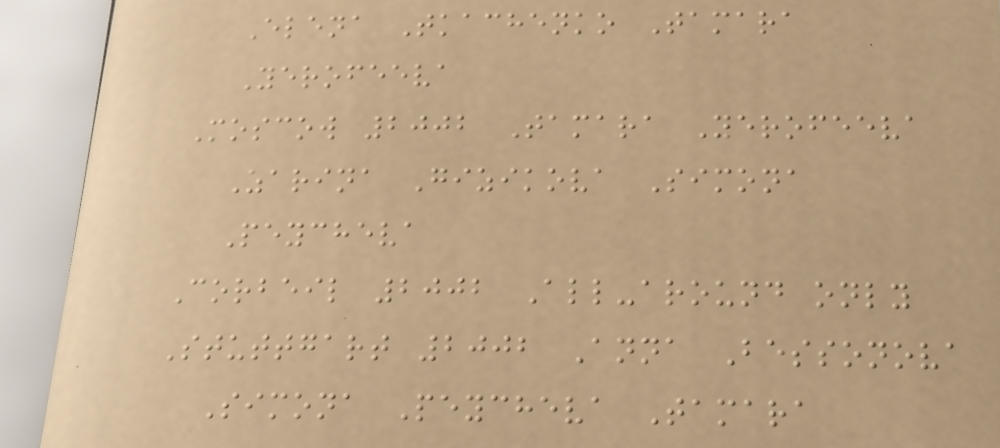Elena Tkachenko Tamara
Yerofeeva
Moscow 2002 Tamara Yerofeeva
Zarina Gizikova Simona
Peycheva
Corbeil 2002 All-around only
Stuttgart 2002 Anna Bessonova
Simona Peycheva Tamara
